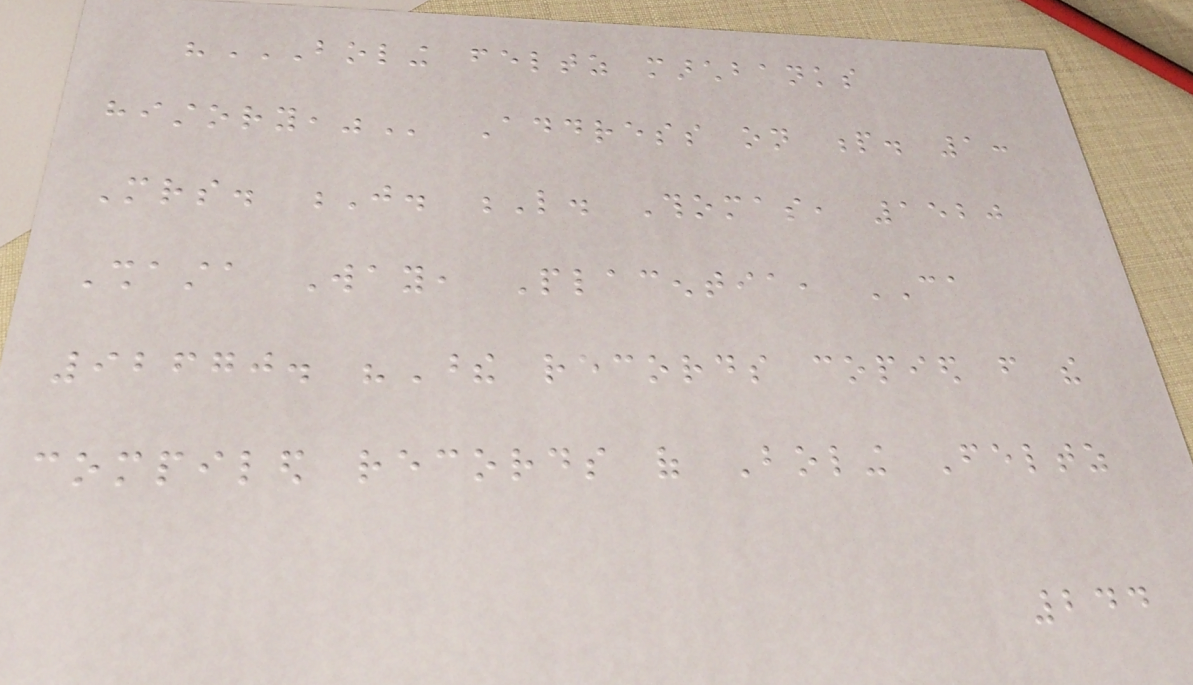"BOLING FELTZ MARCHBANKS
HISTORY," Address on p. 1:
Mrs. J. L. Thomas, 1520
Shasta Way, Placentia, CA
92670. "These records copied from the
compiled records of Boling Feltz
244
